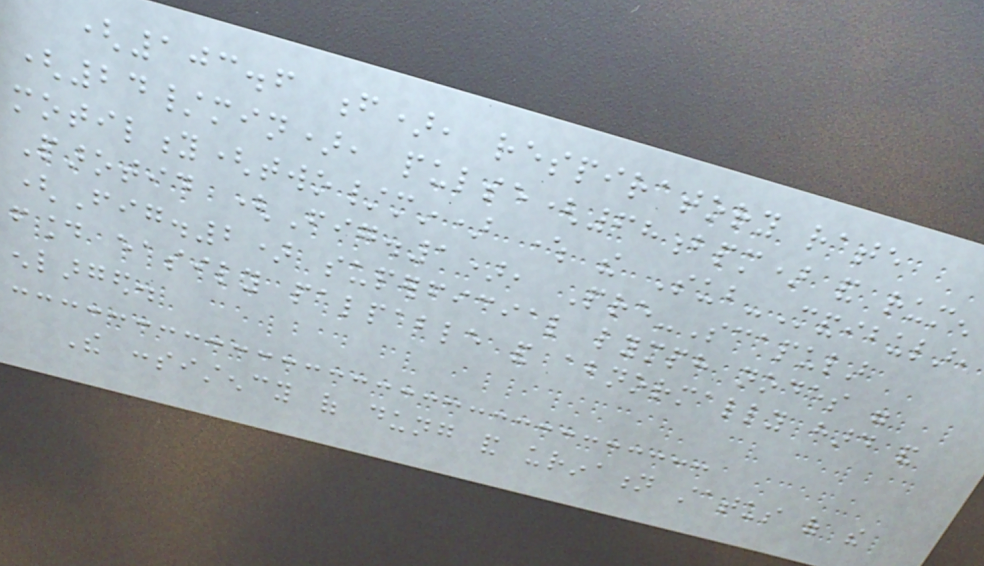(103.6 f), respiratory rate
(24/min), pulse(68bpm) and rumen
motility(two/min) where the Sub-Mandibular,
Parotid (Fig.1), Pre-Scapular
(Fig.2) superficial lymph nodes were
found easily palpable and abnormally hard and
enlarged.
The consistency of dung and urination status of the
